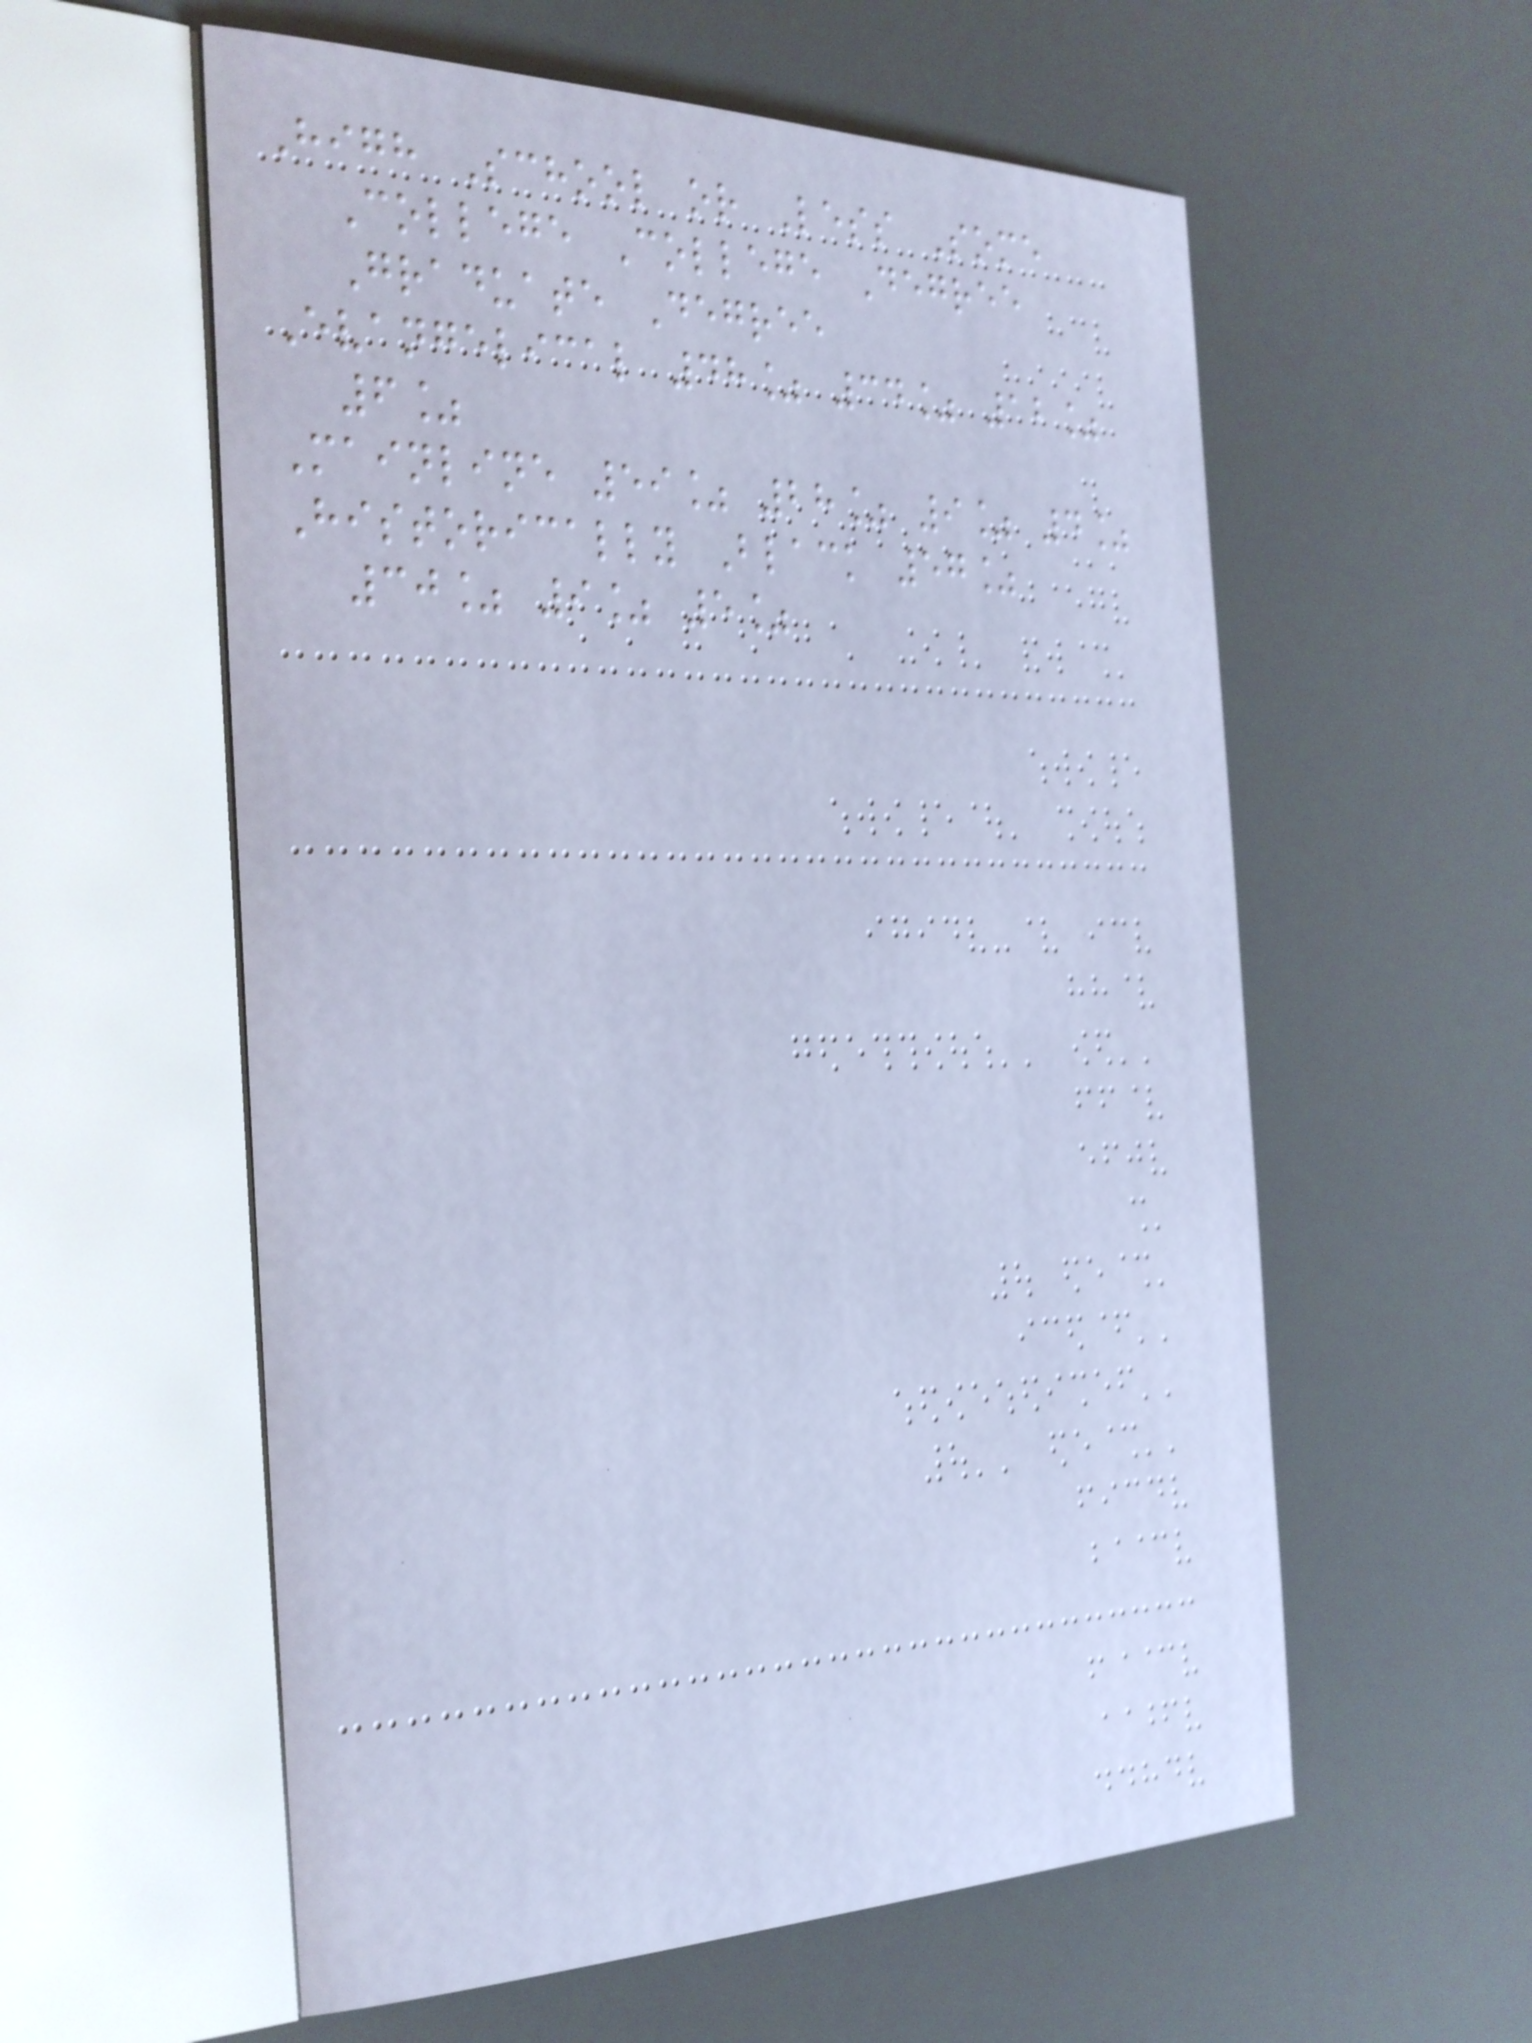High School or Less Some
College College Degree
Graduate Degree
Evangelical 48% 34% 12%
6%
Mainline 59% 28% 9% 4%
Historically Black 57%
30% 9% 5%
